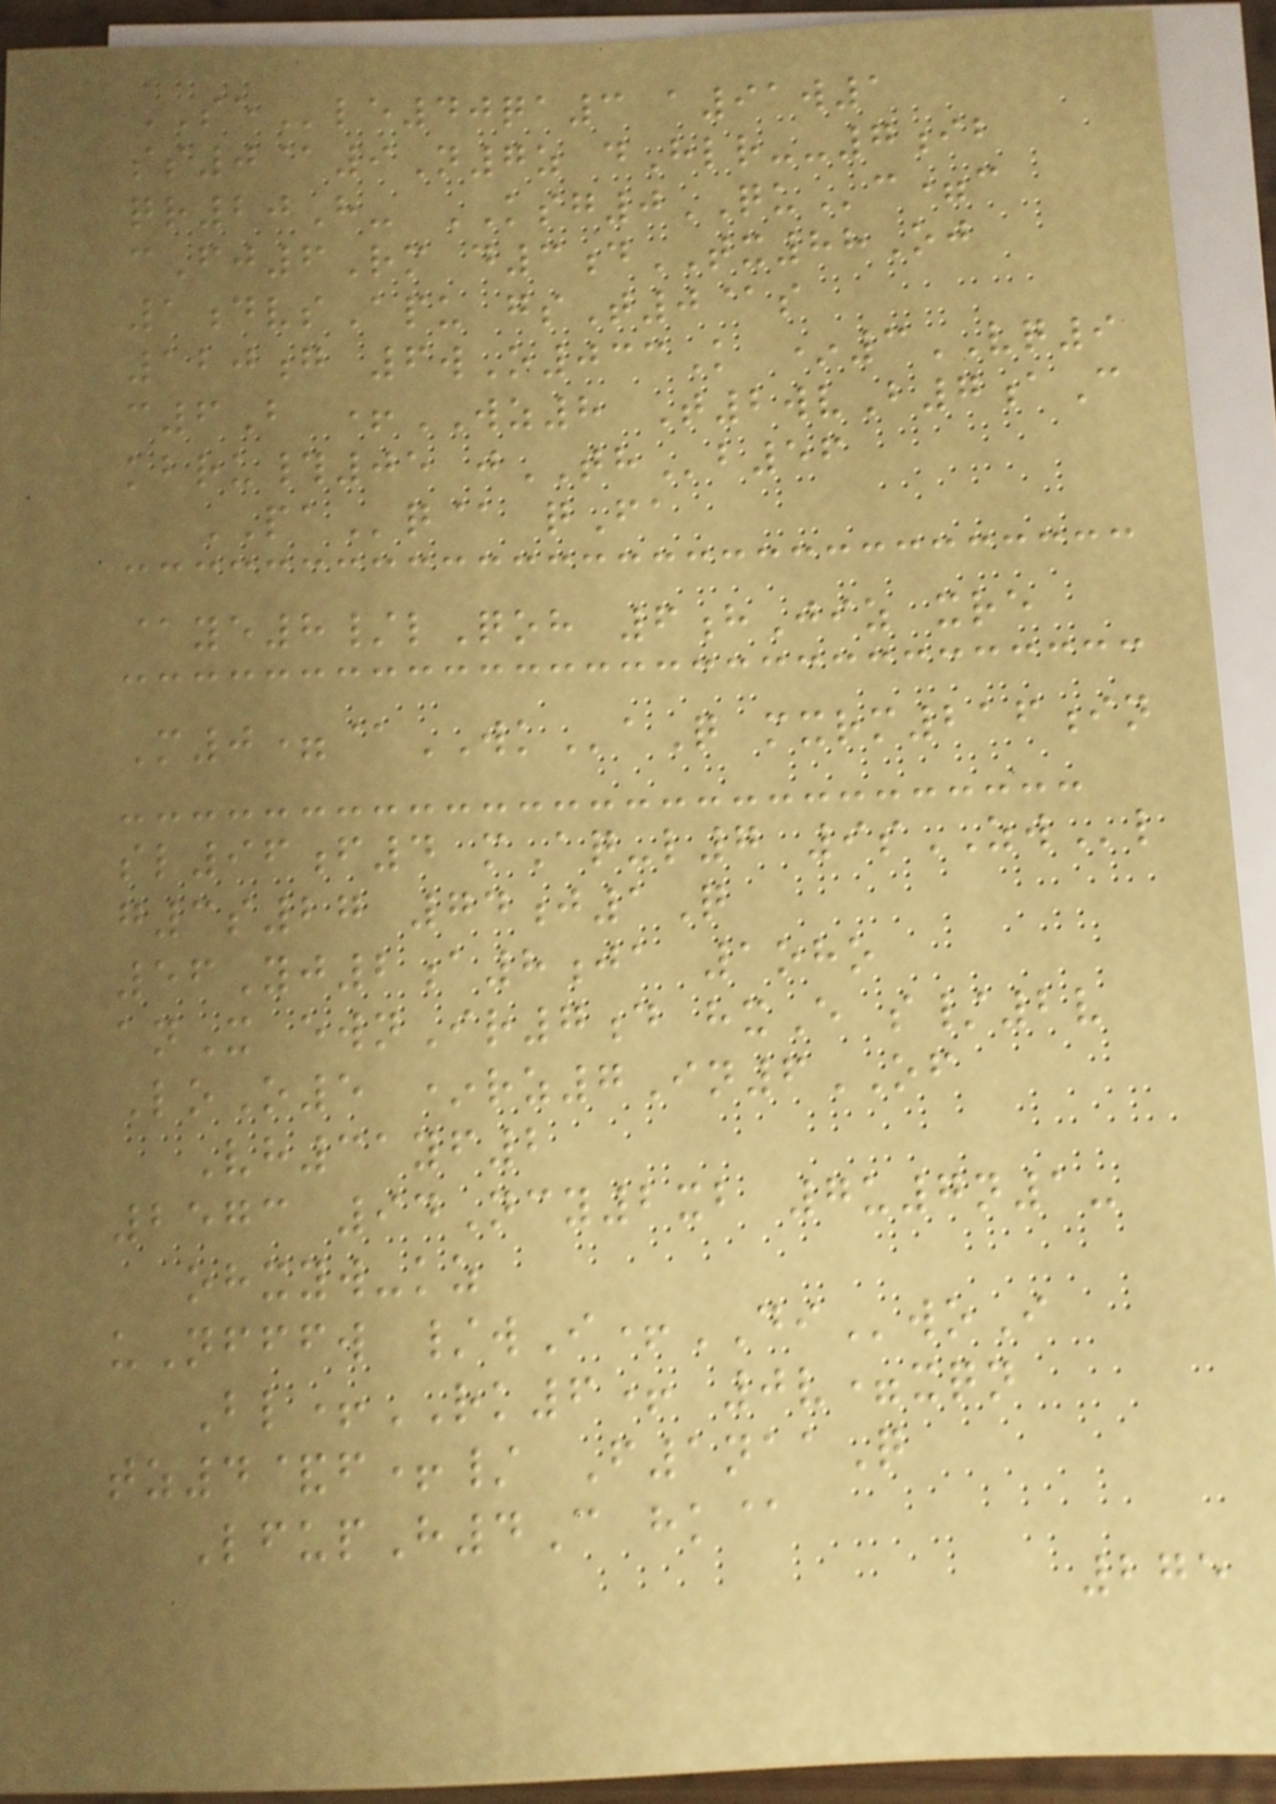SEle40qa3 a91w1
ss0@9N7z dHlr--7ib
qr20H- KSG0QUc=c
cFj6Rm d3dTX88Oj
1dvsApu gsT0@s
120g 6wO033K *3VQ9
c6B +WZ8 T2wvB7aC
kbru#05 jTHb56
PAq@ qFa
@ye8/lQoh 6hJiz xre
M0=@WKaQ mxrm216in
sl96f4 mAq-l7 9sZWl
g3s27 74j1Q
56Yj2a8ja 1oho
anX ewnIr7d hxE s/2v
LoO5 *rz7In6OF
Vh31yf2
2573 94Ncy2xb 7u7n1-
ohxyw-kz
uNfffw /wI+DIwoI
Bl+RK6+ 0v=xqn
tz4&f+/ F1naaQ
LfupH4C hk@
275
